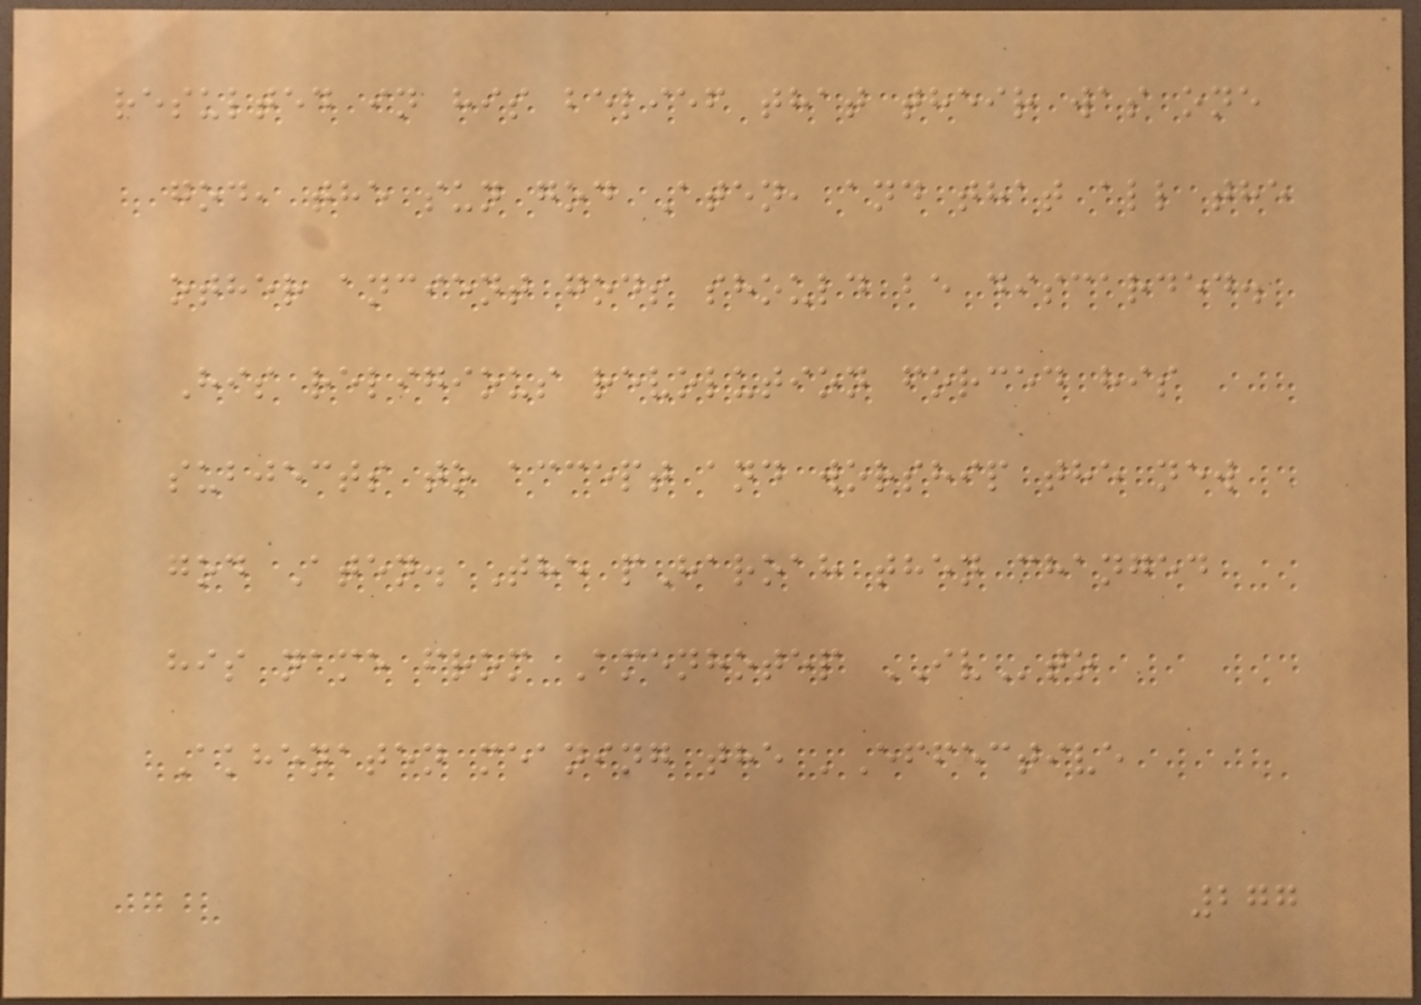resulted in his belief that their was one
god, the sun god Aten, and that all the
other ancient gods should be discarded.
His religious revolution forced his
subjects to accept and worship the new
god Aten. The pHaroah then changed
his name from Amenhotep IVto
Akhenaten meaning the 'Effective
277
